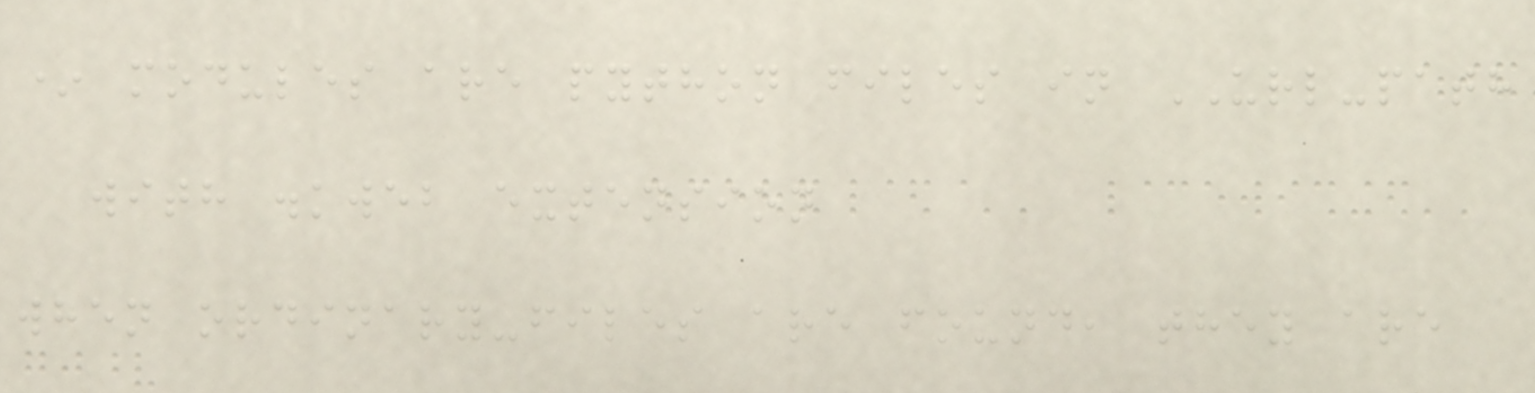* modules are python files in URL-path
with .kweb extension
when ordinary-files are found, they are
